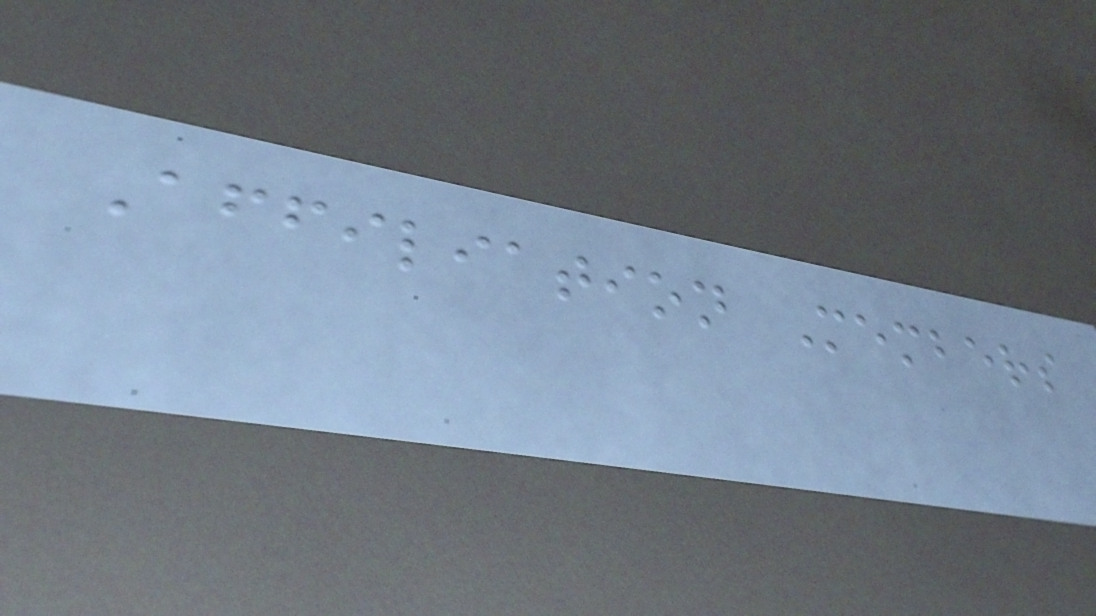Affiliation Members
